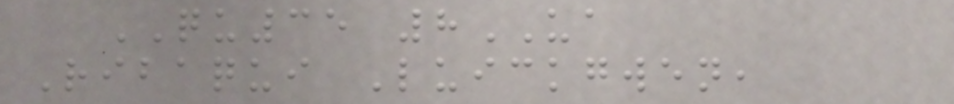QU35 8UA
Ribaqui Luickgwen,
